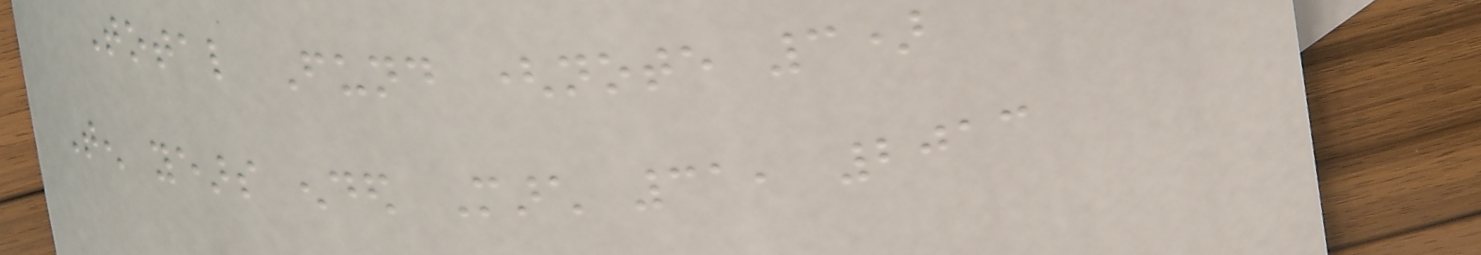Total Fund (note 3)
Ten years ended March 31, 2013
